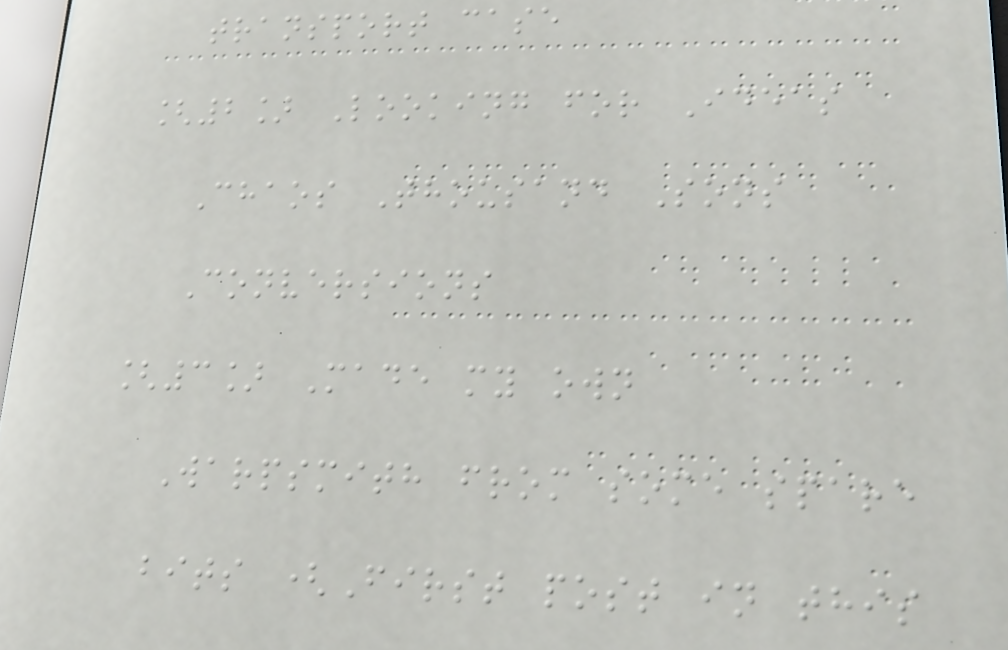transport case
[2] Looking for Ideas
Chaos Thousand Sons
Conversions
[3] Made my own
Warpsmith from some spare
bits (First post in this
